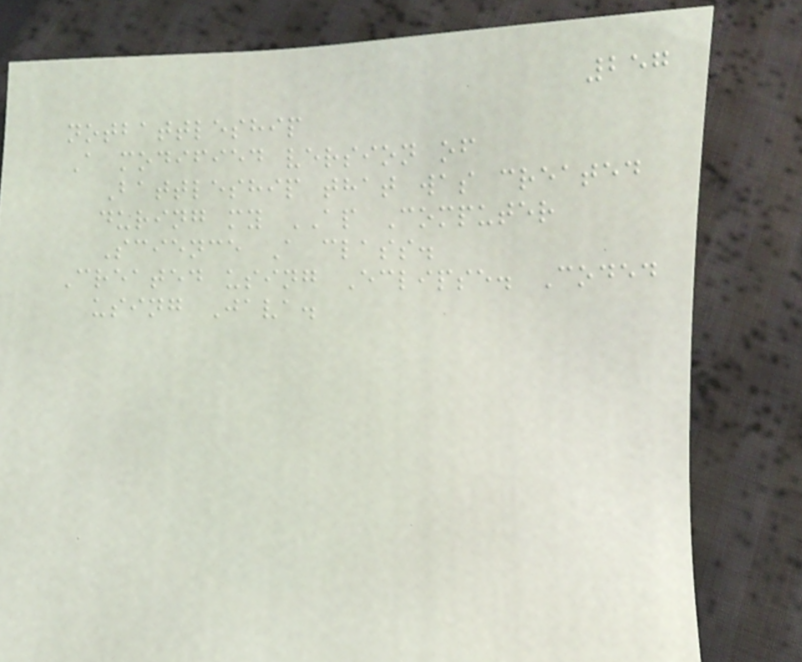257
notbattleship
A modified version of
Battleship that was created
during my AP Computer
Science A class.
Created using Eclipse. Coded
using Java.
